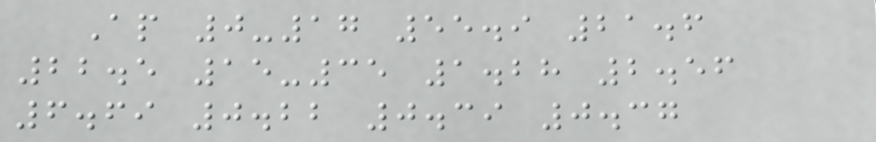Ap 0-17 55.9 21.6
22.5 15-35 1.28 2.56
6.69 0.22 0.39 0.37
